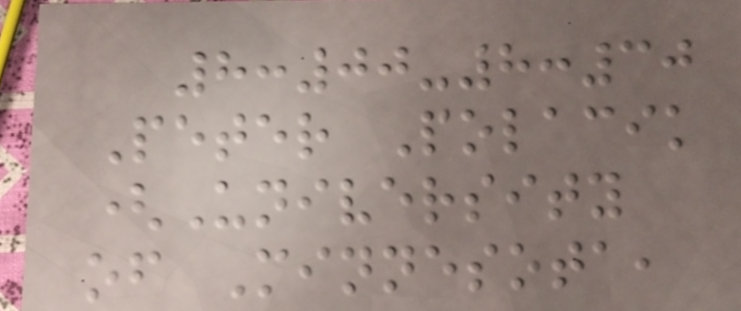8:00-8:30
Peter Polacik
(University
of Minnesota,
